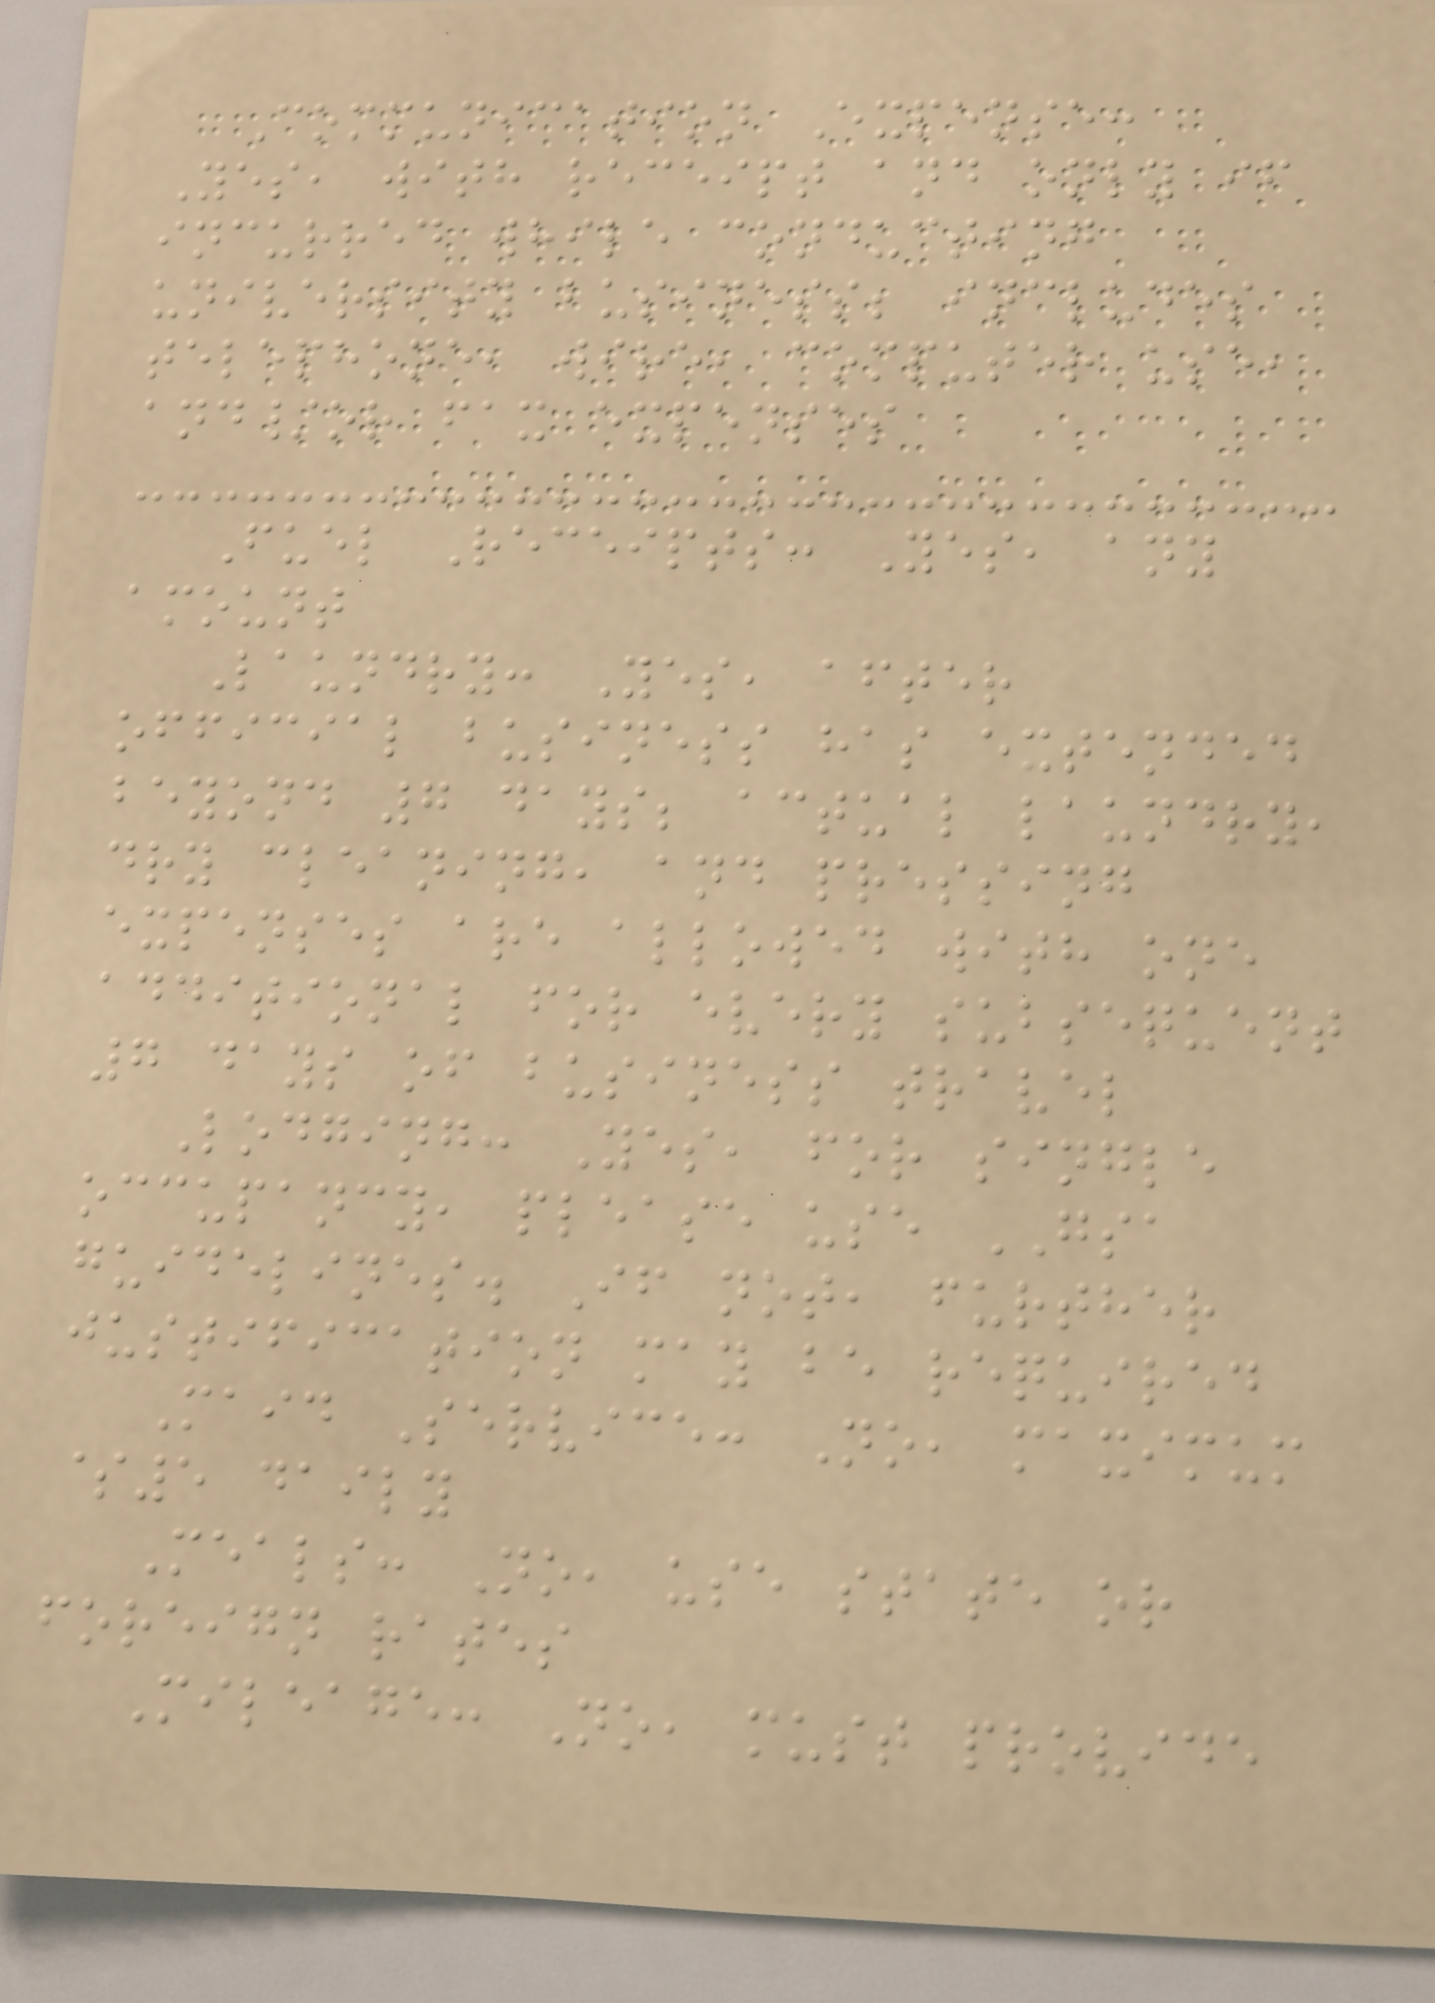Communication Expense:
Yes, with receipt and only if
incurred while conducting
university business; includes
telephone, wire, computer use,
and/or fax expenses
Fuel Receipts: Yes, any
amount
Laundry: Yes, after
official business has extended
beyond 7 days; actual laundry,
dry cleaning, and pressing
expenses are allowed with one
additional for every subsequent
7 days of business travel
Lodging: Yes, for single
occupancy, please use GSA
guidelines. If not, further
justification may be required
Maid Service: No, maximum
$5 daily
Meals: No, use state or
foreign rates
Mileage: No, must provide
